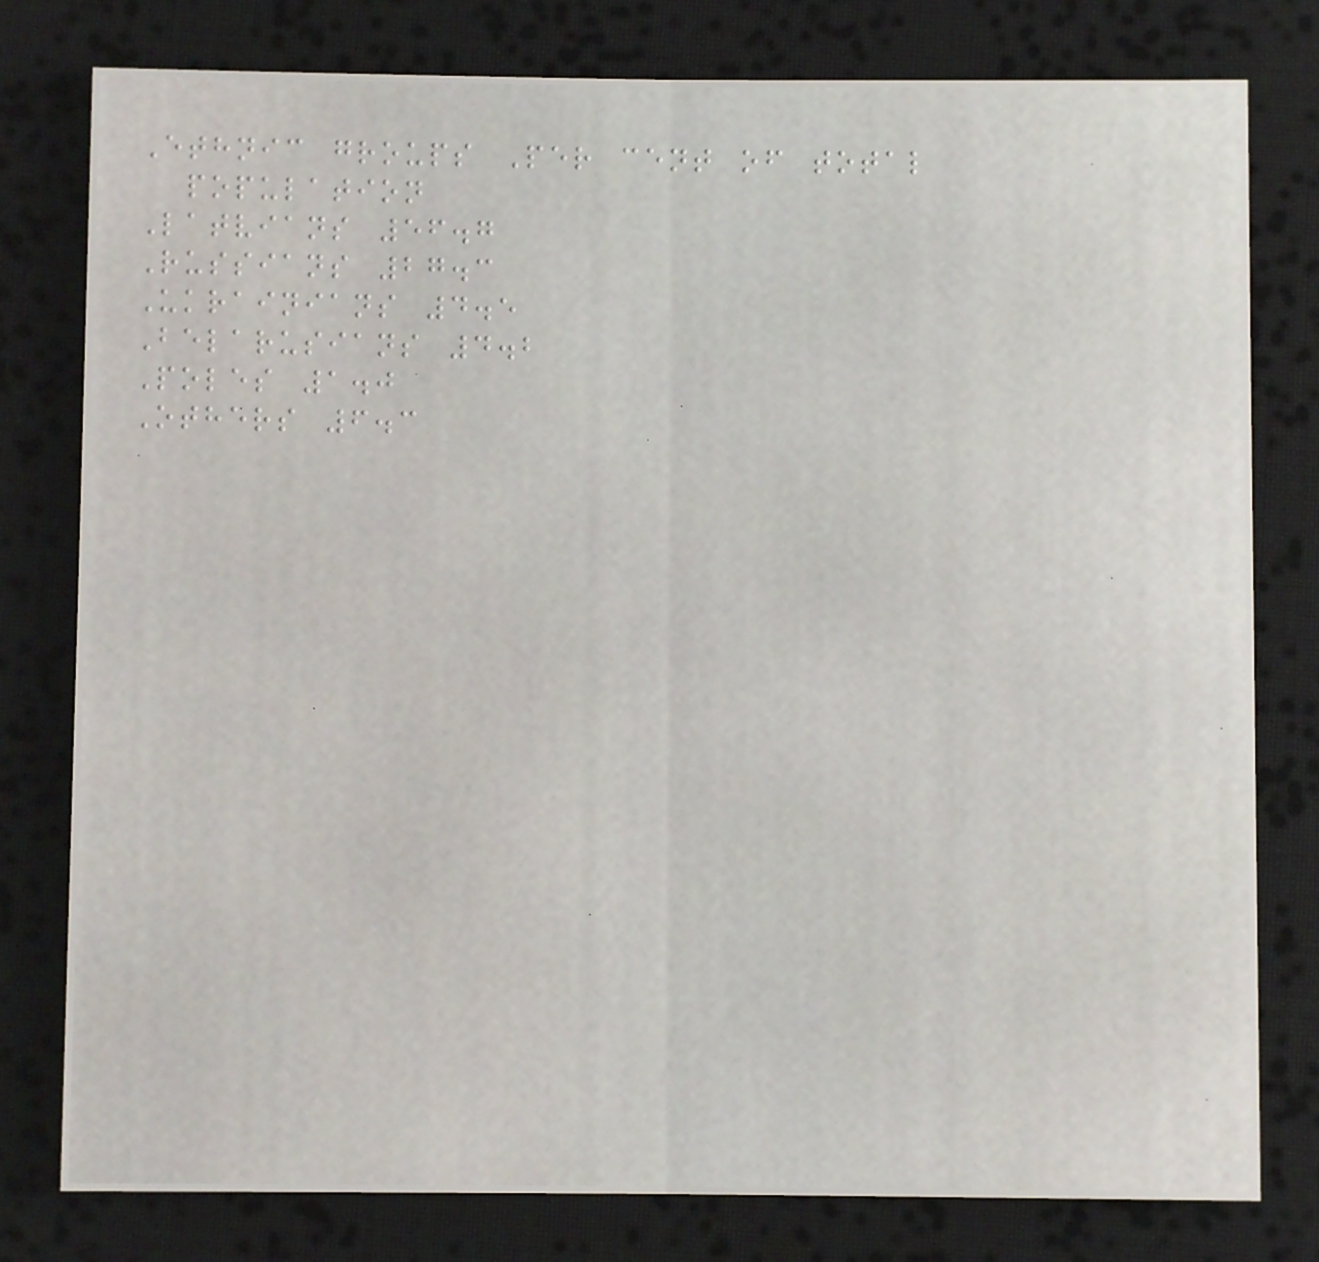Ethnic groups Per cent of total
population
Latvians 56.7
Russians 27.3
Ukrainians 4.5
Belarusians 4.2
Poles 1.0
Others 6.3
